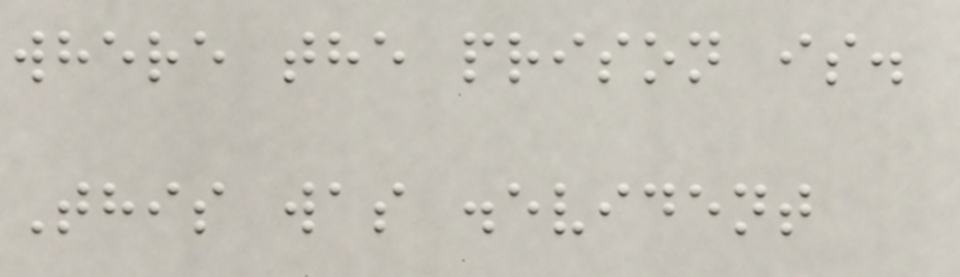where the prison is.
This was .evident
